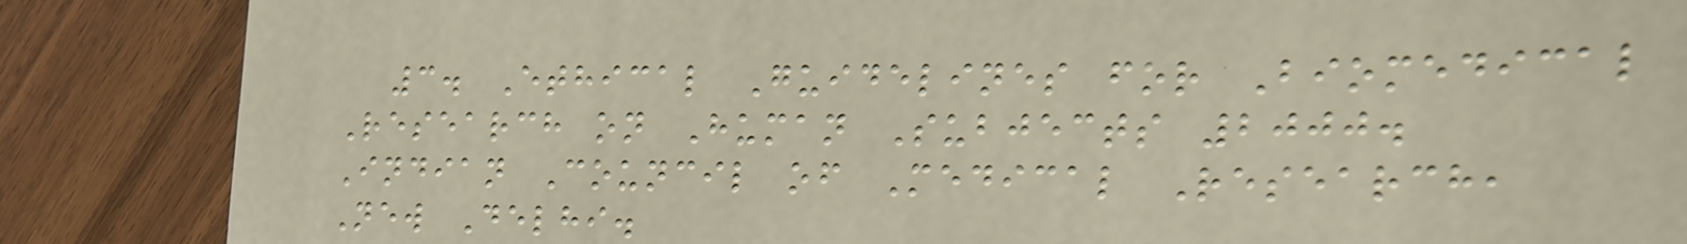3. Ethical Guidelines for Biomedical
Research on Human Subjects 2000.
Indian Council of Medical Research,
New Delhi.
